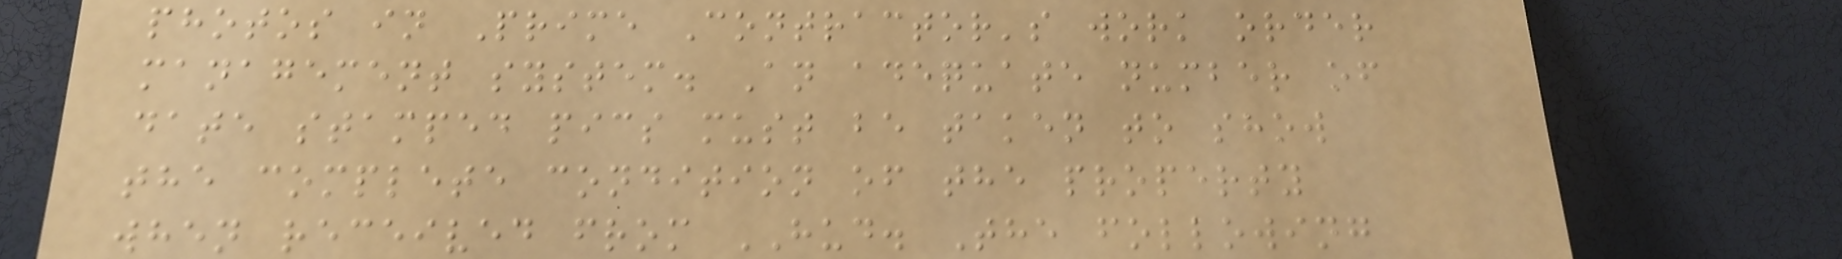photos in Prime Contractor's work order
management system. An adequate number of
date stamped pics must be taken to show
the complete condition of the property
when received from HUD. The following
